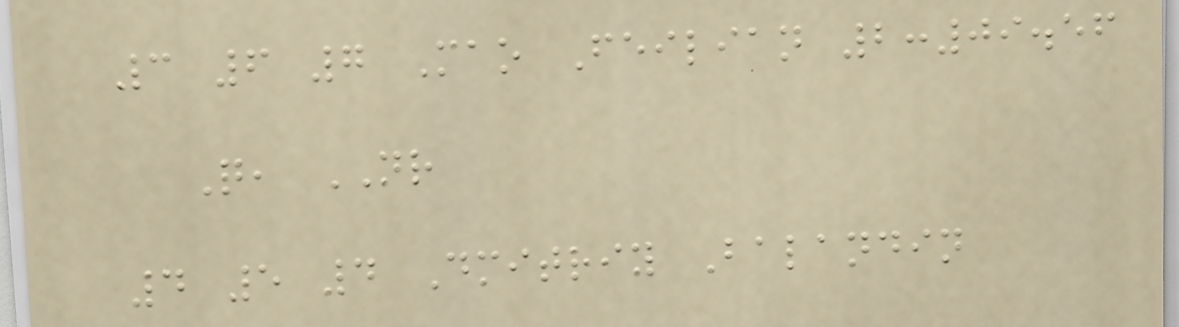3 6 7 Mao Feilian 2:09.56
Q, NR
4 5 4 Dmitriy Balandin
